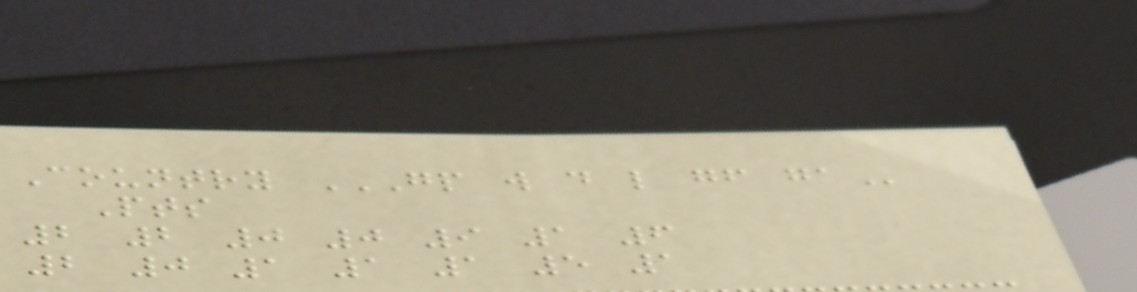Country GP W D L GF GA
Pts
2 2 0 0 9 1 6
2 0 1 1 1 5 1
